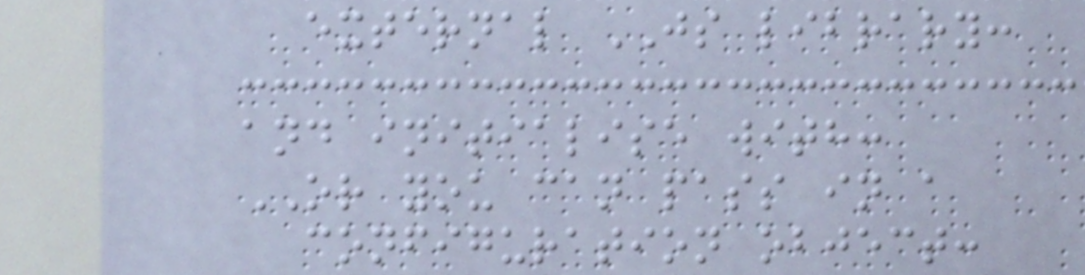external JS library:
and initialise with:
OR you can pass in a
configuration object:
